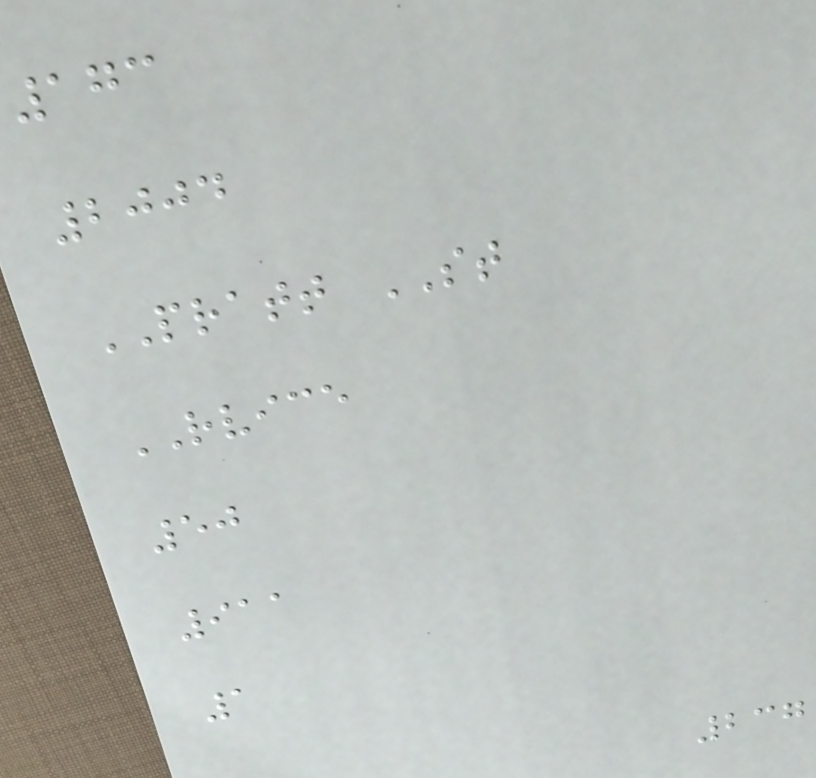173
2004
PRATT ST
RVICE
50
911
1
237
